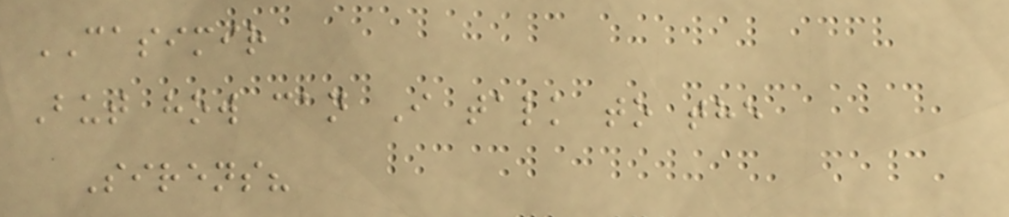CASIMIR
But how can I talk to the
Sirens?
